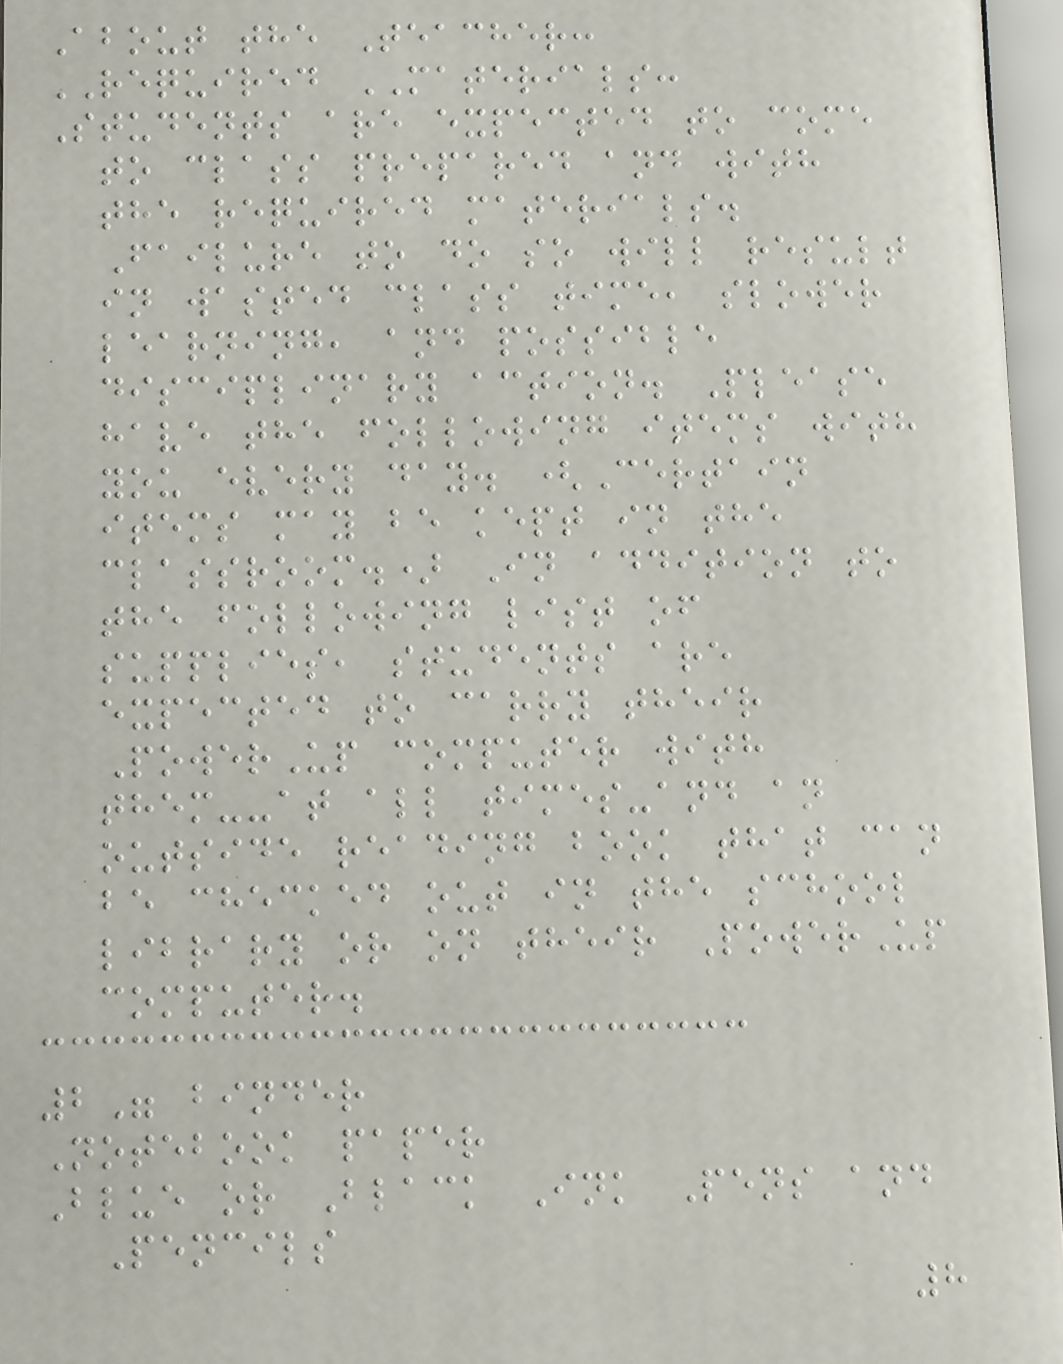About the Teacher:
REQUIRED MATERIALS:
Students are expected to come
to class prepared and with
the required materials.
Failure to do so will result
in wasted class time, slower
learning, and possible
disciplinary action. Please
have the following items with
you every day. (Certain
items may be kept in the
classroom.) In addition to
the following list of
supplies, students are
expected to carry their
PowerUp computer with
them--at all times-and an
outside reading book that can
be checked out in the school
library or on their PowerUp
computer.
2" binder
Notebook paper
Blue or Black Ink Pens and
Pencils
8
